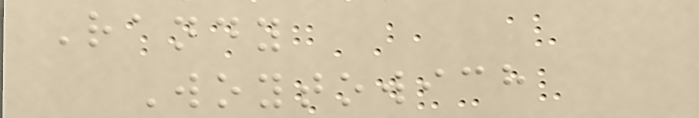Randy
Woytowich
